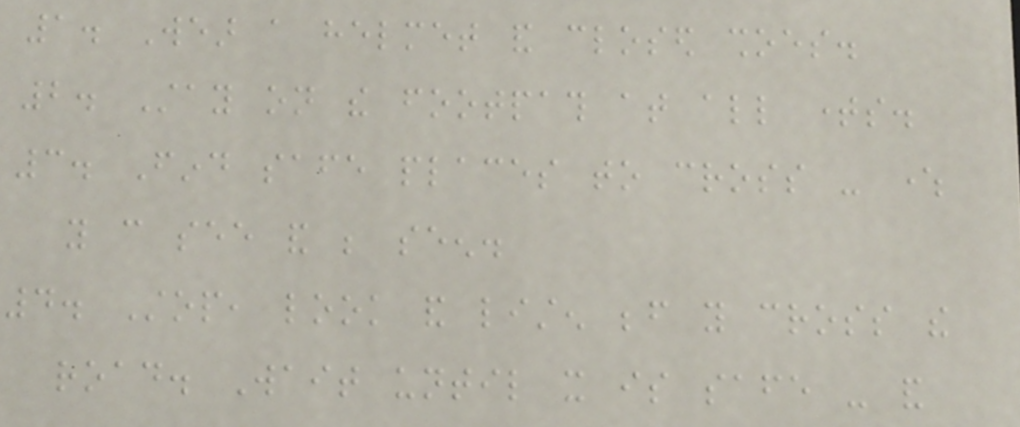1. Wear a helmet and closed shoes.
2. Stay on the footpath at all times.
3. Find safe places to cross - where
you can see and be seen.
4. Stop, look and listen before you cross the
road. Wait until it is safe - and
